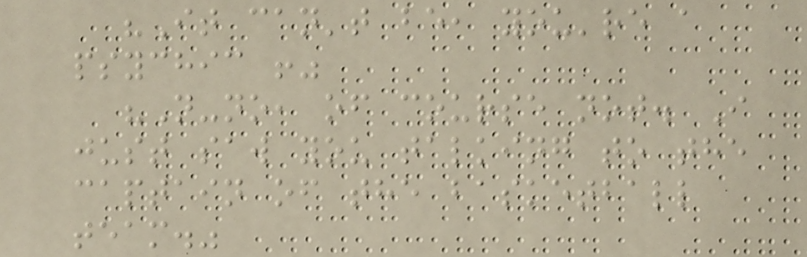"It can't be, you're a
psychic !"
"N-no, of course not. I
just saw you talking to the
captain of the basketball
team."
